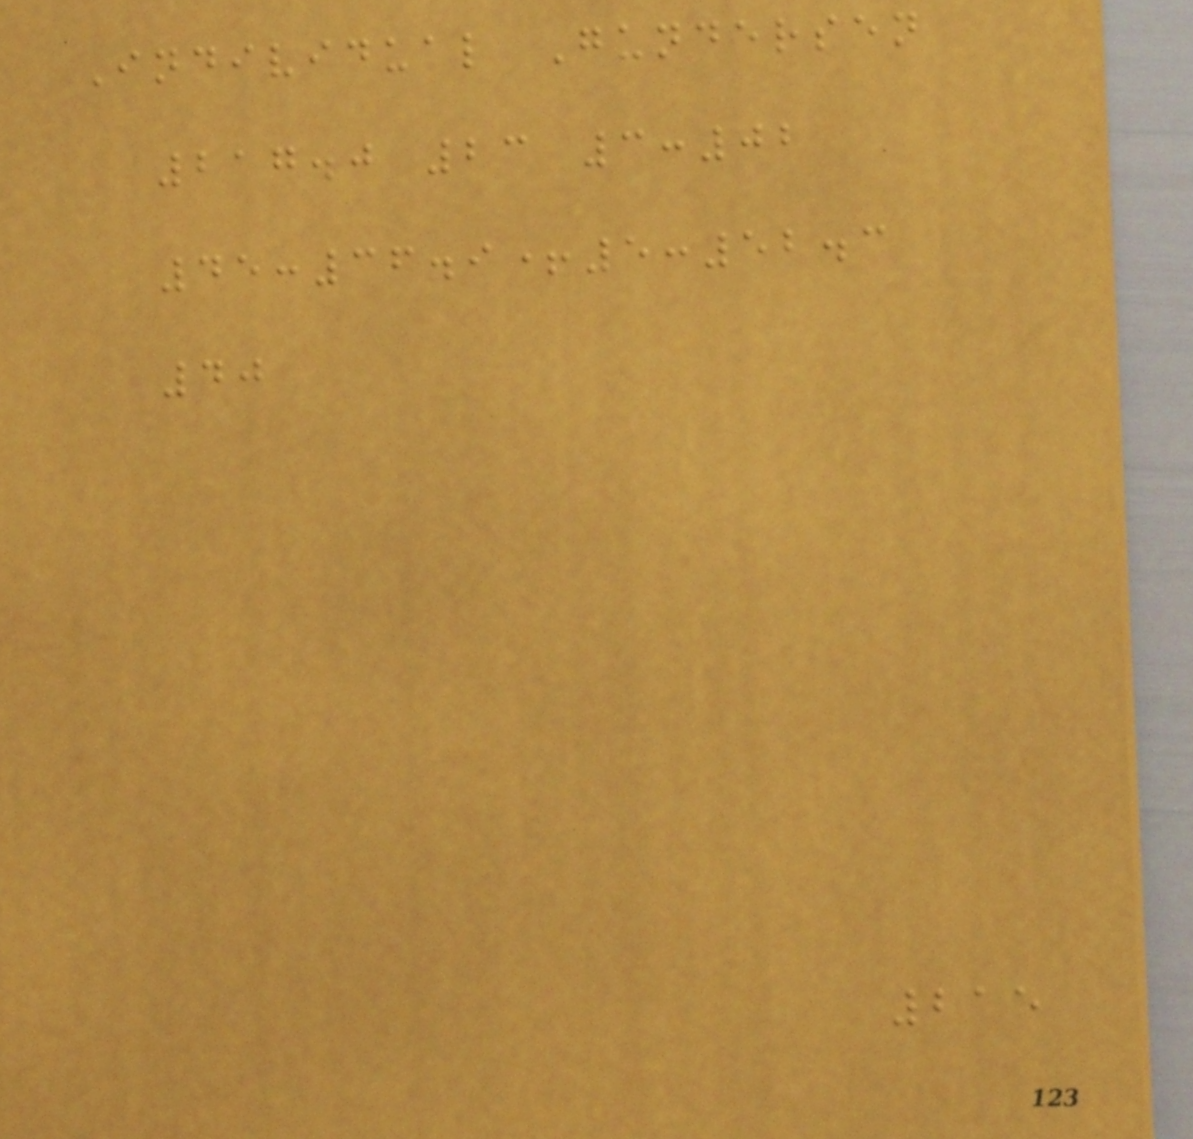Individual Gundersen
217.0 23 3:02
45:36.9+5:52.3
40
215
